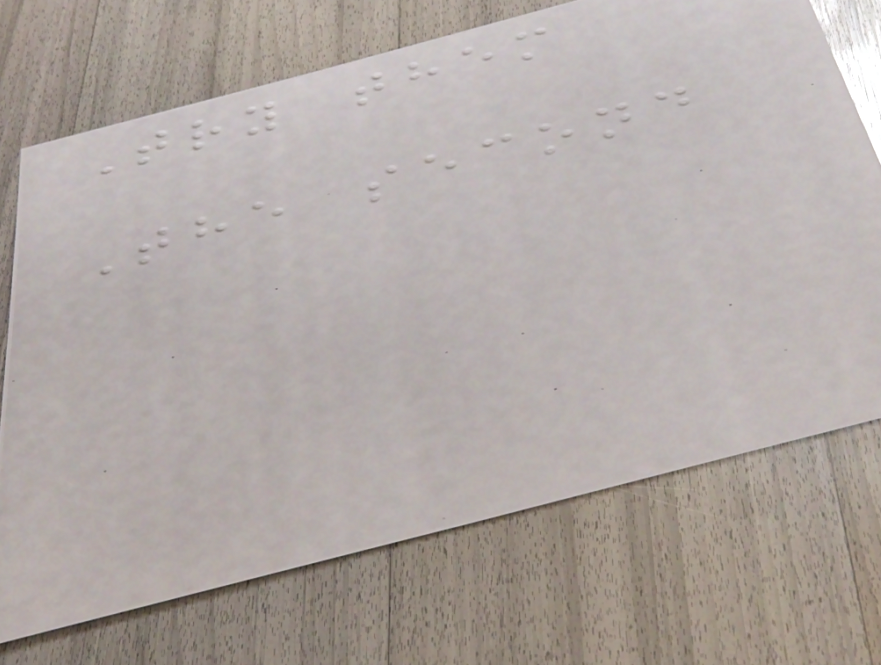Try them
The second
